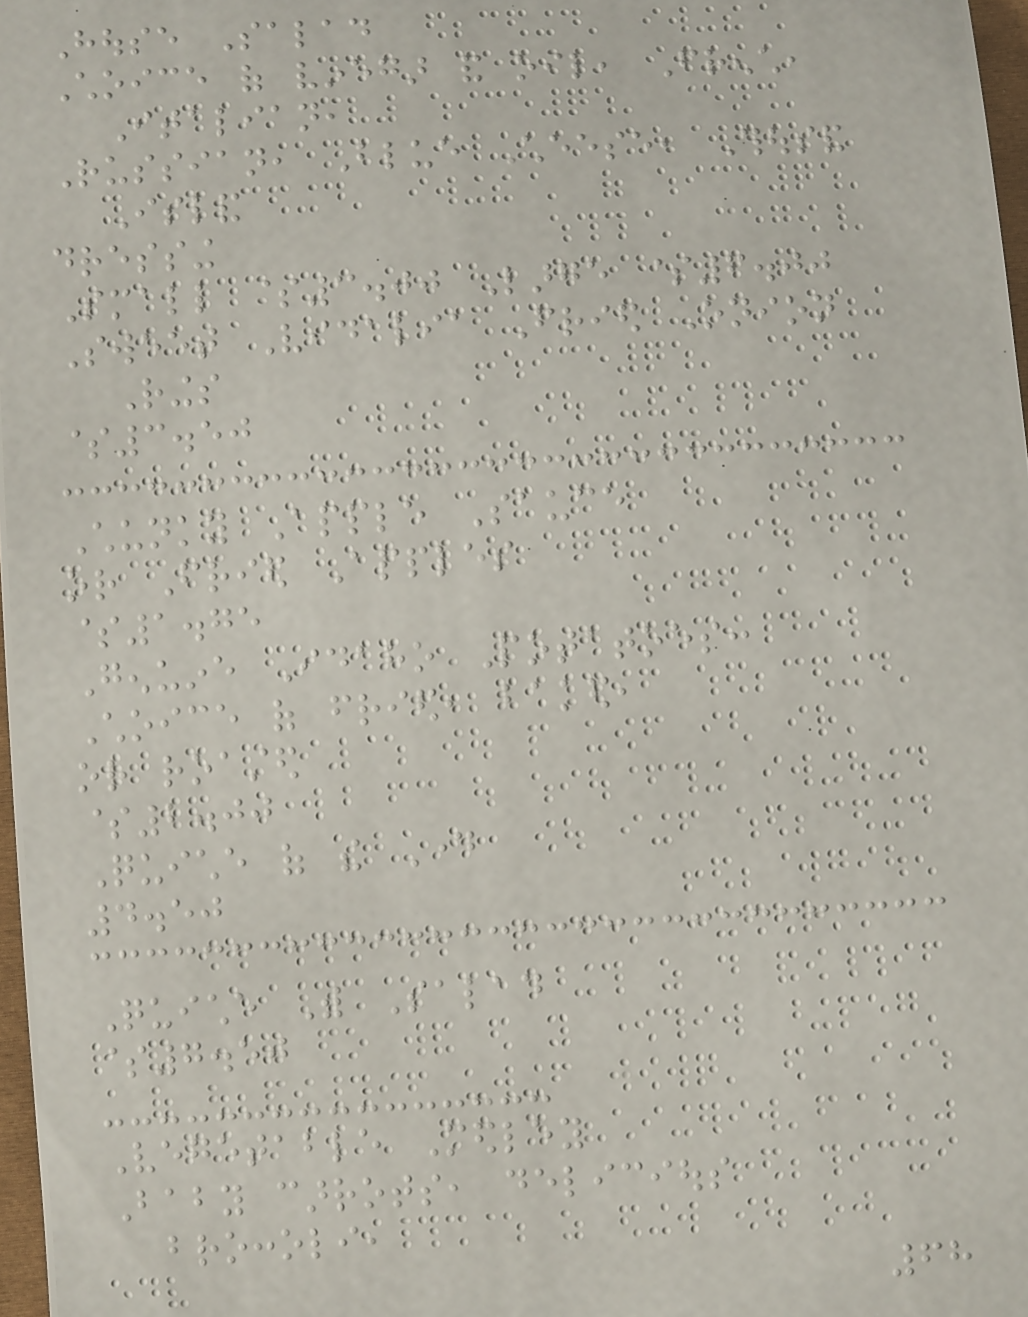House Salad
Choice of vinegar and oil, French,
Italian,
Russian, Blue Cheese, Thousand
Island
dressing
Small $3.00 Large $6.00
Sweet Vidalia Fried Onion
Rings
$3.50
Chunky Apple Sauce
or Fried Apples
$1.75
Genuine Idaho Potatoes:
Choice of fried, baked,
or roasted
$2.00
Quiche of the Day
4.50
Quiche With Salad
$7.50
Vegetable Medley
Baby carrots, delicious
broccoli,
68
